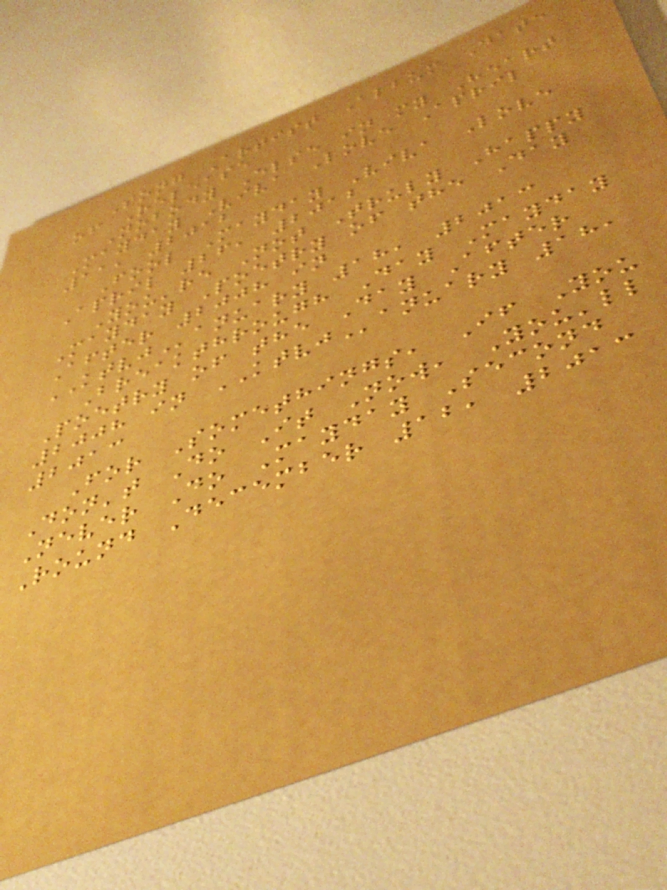Song Artist Album Date
of Release
Nobody Else in my Heart
Mayday Viva Love April
11, 2012
Fool Mayday Viva Love
April 26, 2012
You're Not Truly Happy
Mayday Poetry of the Day
After 2008 in
KTVJanuary 18, 2013
Breakthrough Day Mayday
Poetry of the Day After
2008 in KTVJanuary 18,
2013
For Somethings, If You
Don't Do It Now, You'll
Never Do Mayday Second
Round December 12, 2013
